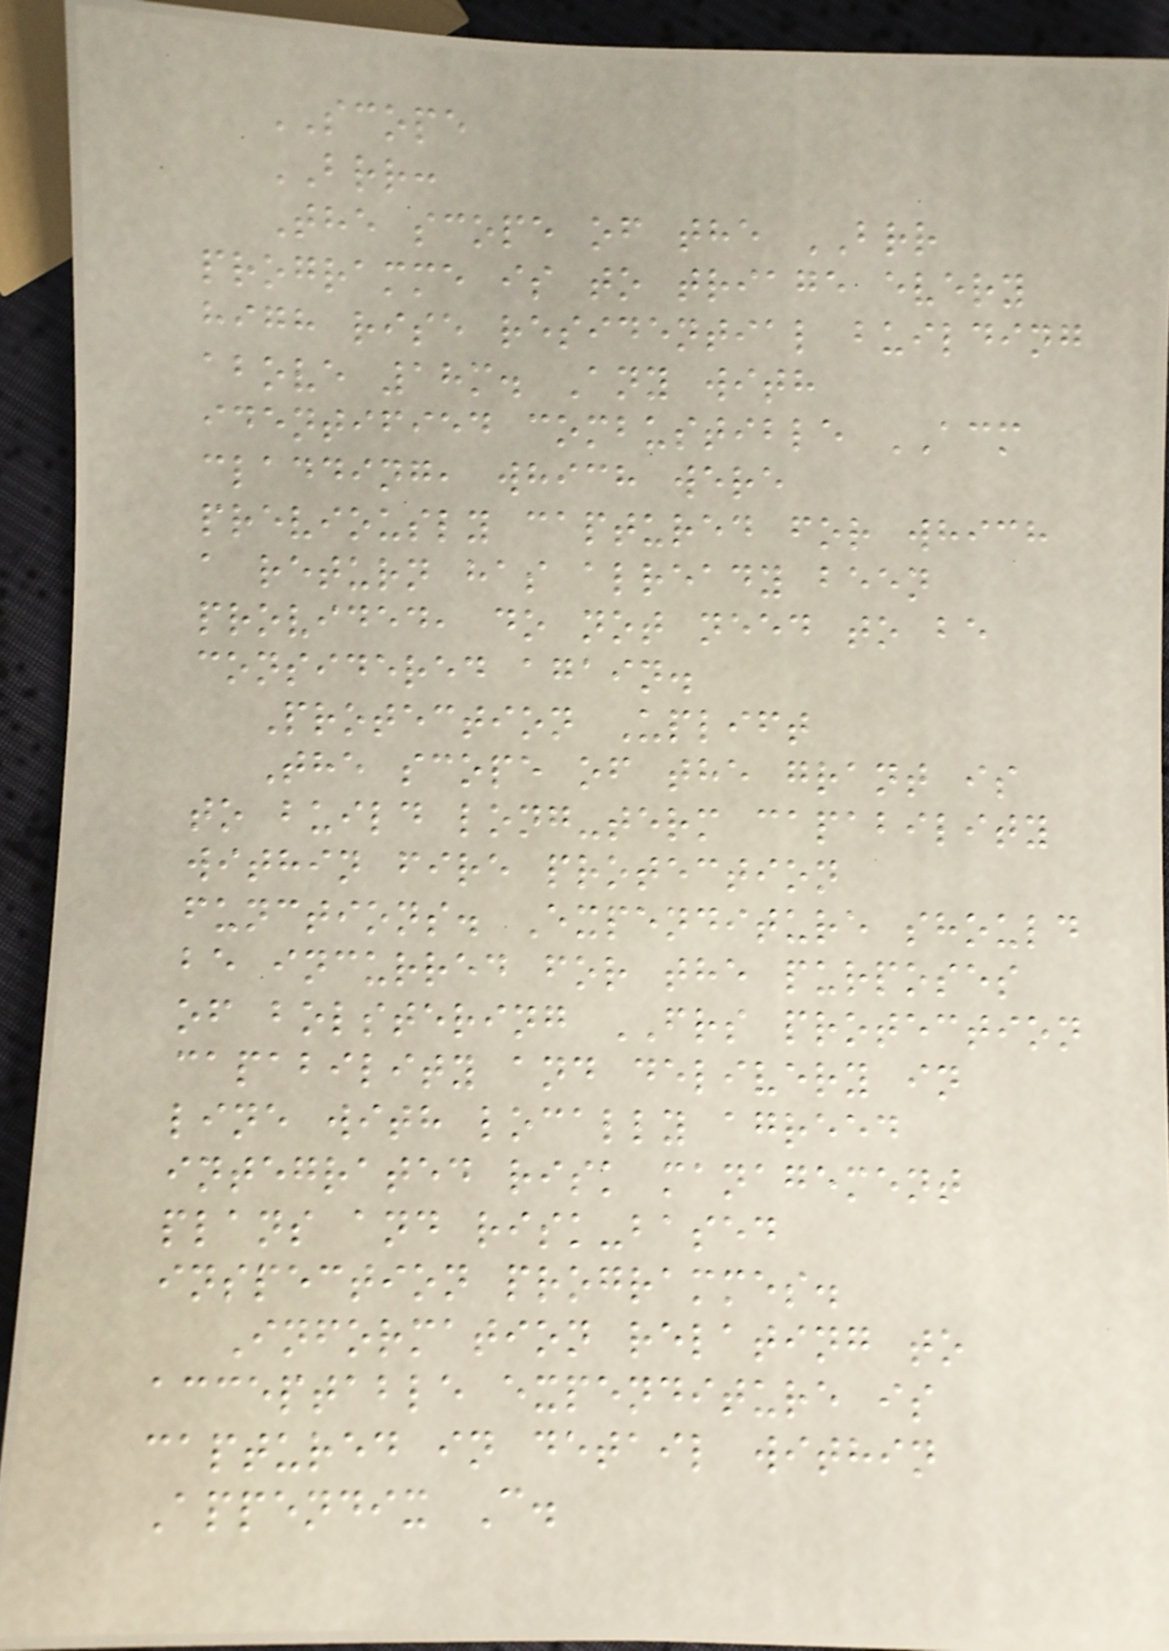SCOPE
BRR:
The scope of the BRR
programme is to triage every
high rise residential building
above 18m. Any with
identified combustible ACM
cladding, which were
previously captured for which
a return has already been
provided, do not need to be
considered again.
Protection Uplift
The scope of the grant is
to build long-term capability
within fire protection
functions. Expenditure should
be incurred for the purposes
of bolstering FRS protection
capability and delivery in
line with locally agreed
integrated risk management
plans and risk-based
inspection programmes.
Information relating to
acceptable expenditure is
captured in detail within
Appendix C.
